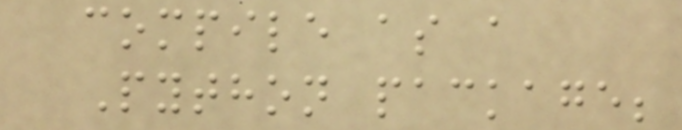compile as a
Python package;
